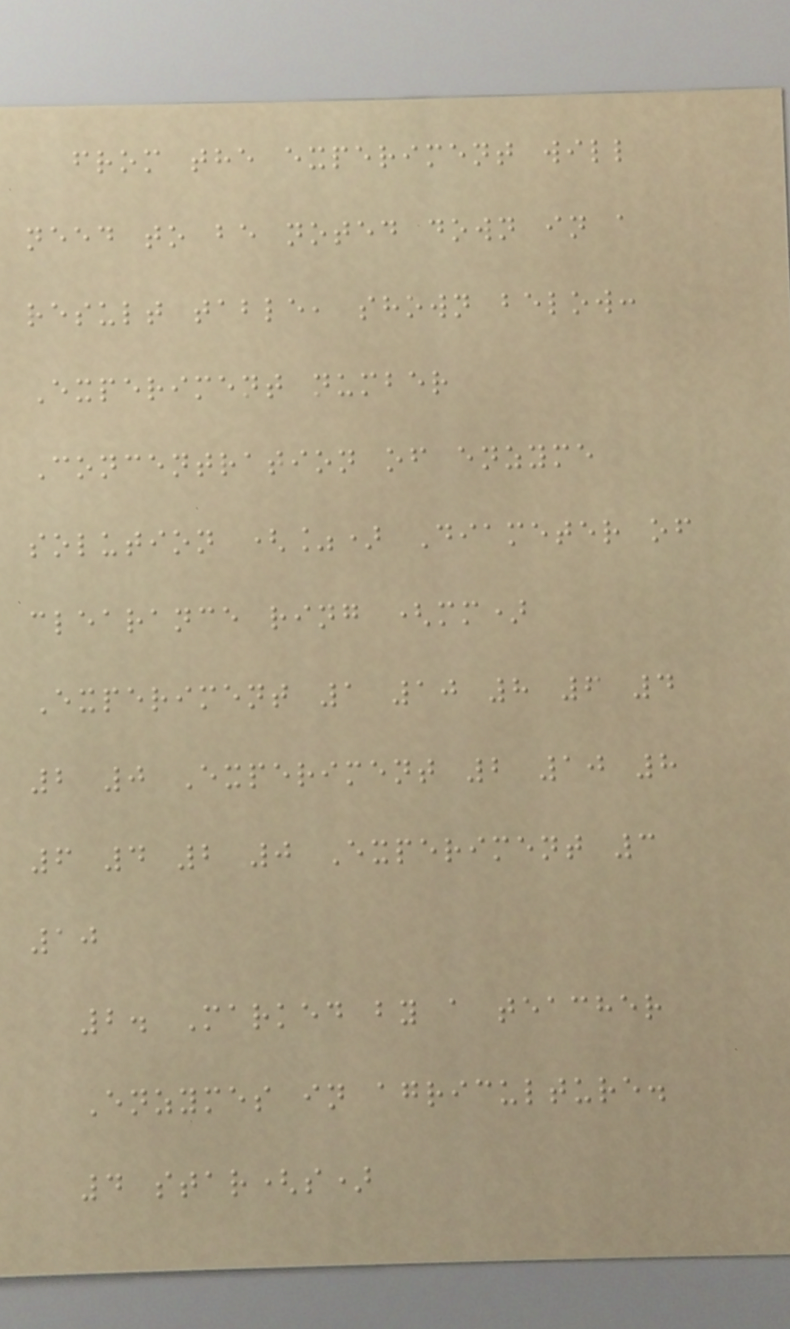from the experiment will
need to be noted down in a
result table, shown below:
Experiment number
Concentration of enzyme
solution (%) Diameter of
clearance ring (mm)
Experiment 1 10 8 6 4
2 0 Experiment 2 10 8
6 4 2 0 Experiment 3
10
2. Marked by a teacher
Enzymes in agriculture.
4 star(s)
